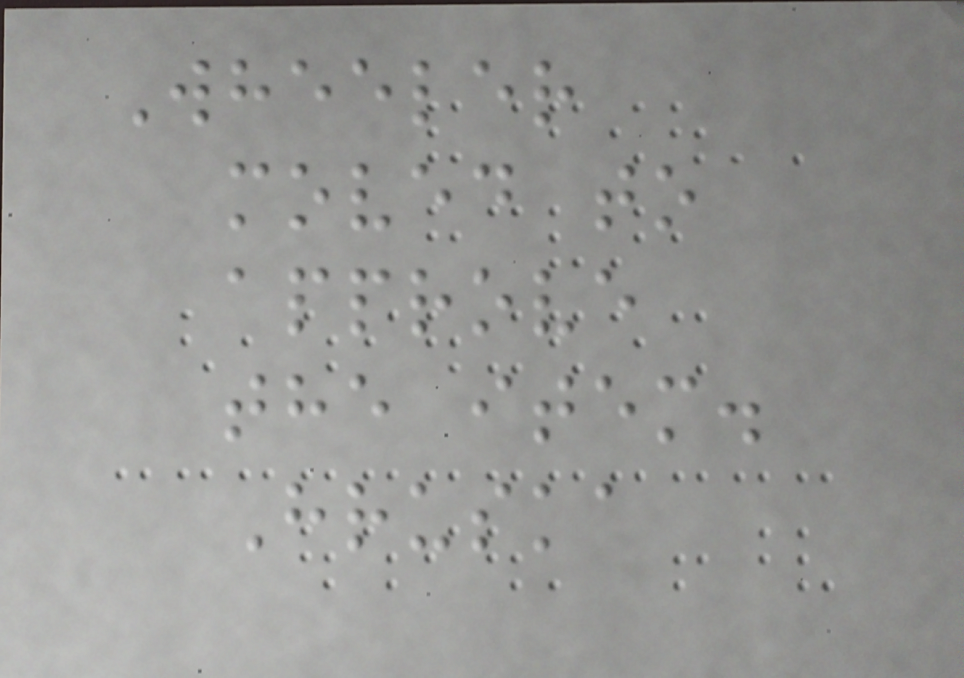Wheeler
moved to
approve
the item.
Hruska
